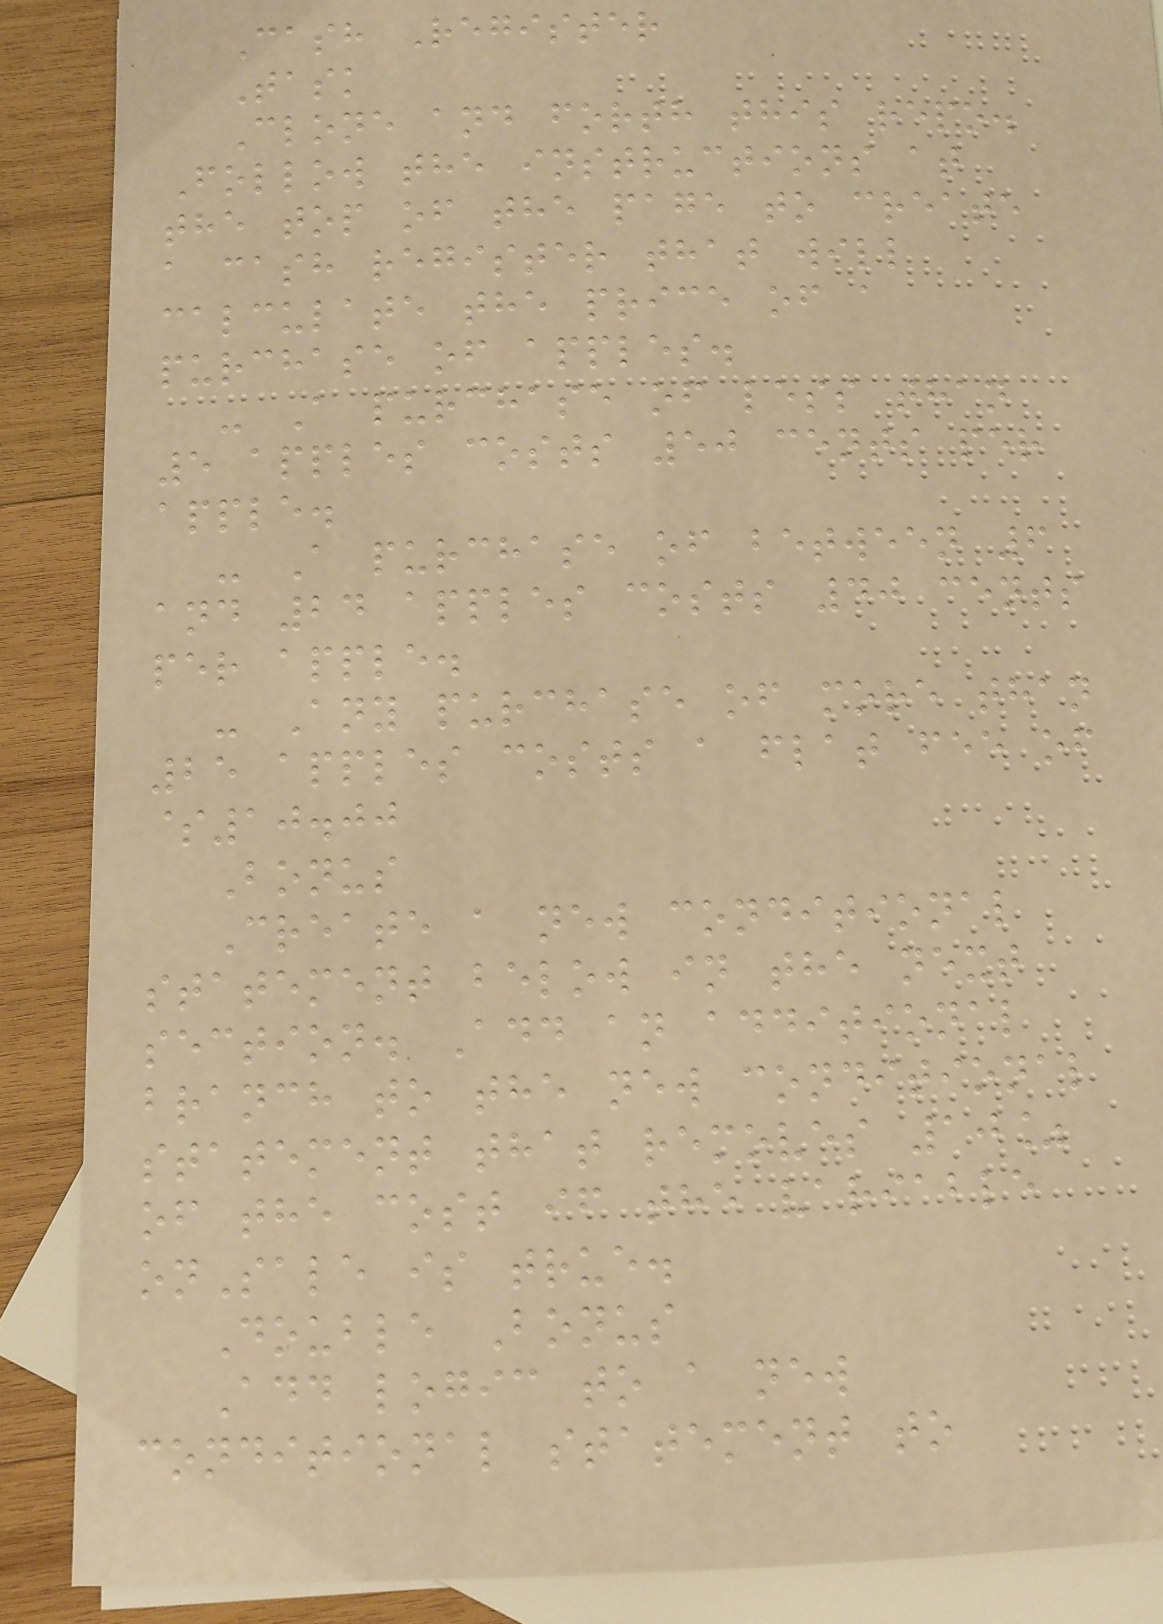Cash Register
Task
Clone and forth this repo.
Follow the instructions at
the top of the page to create
a cash register that will
calculate the price of a
purchase of apples.
- A purchase of less than
5 apples costs 50 cents per
apple.
- A purchase of between 6
and 24 apples costs 40 cents
per apple.
- Any purchase of more than
25 apples costs a flat fee of
$10.00
Bonus
Create a new conditional
statement below in the next
section. Add an additional
branch to the new conditional
statement that removes 10%
of the cost if the variable
onSale is true.
Double Bonus
Add logic to a new
conditional statement to
